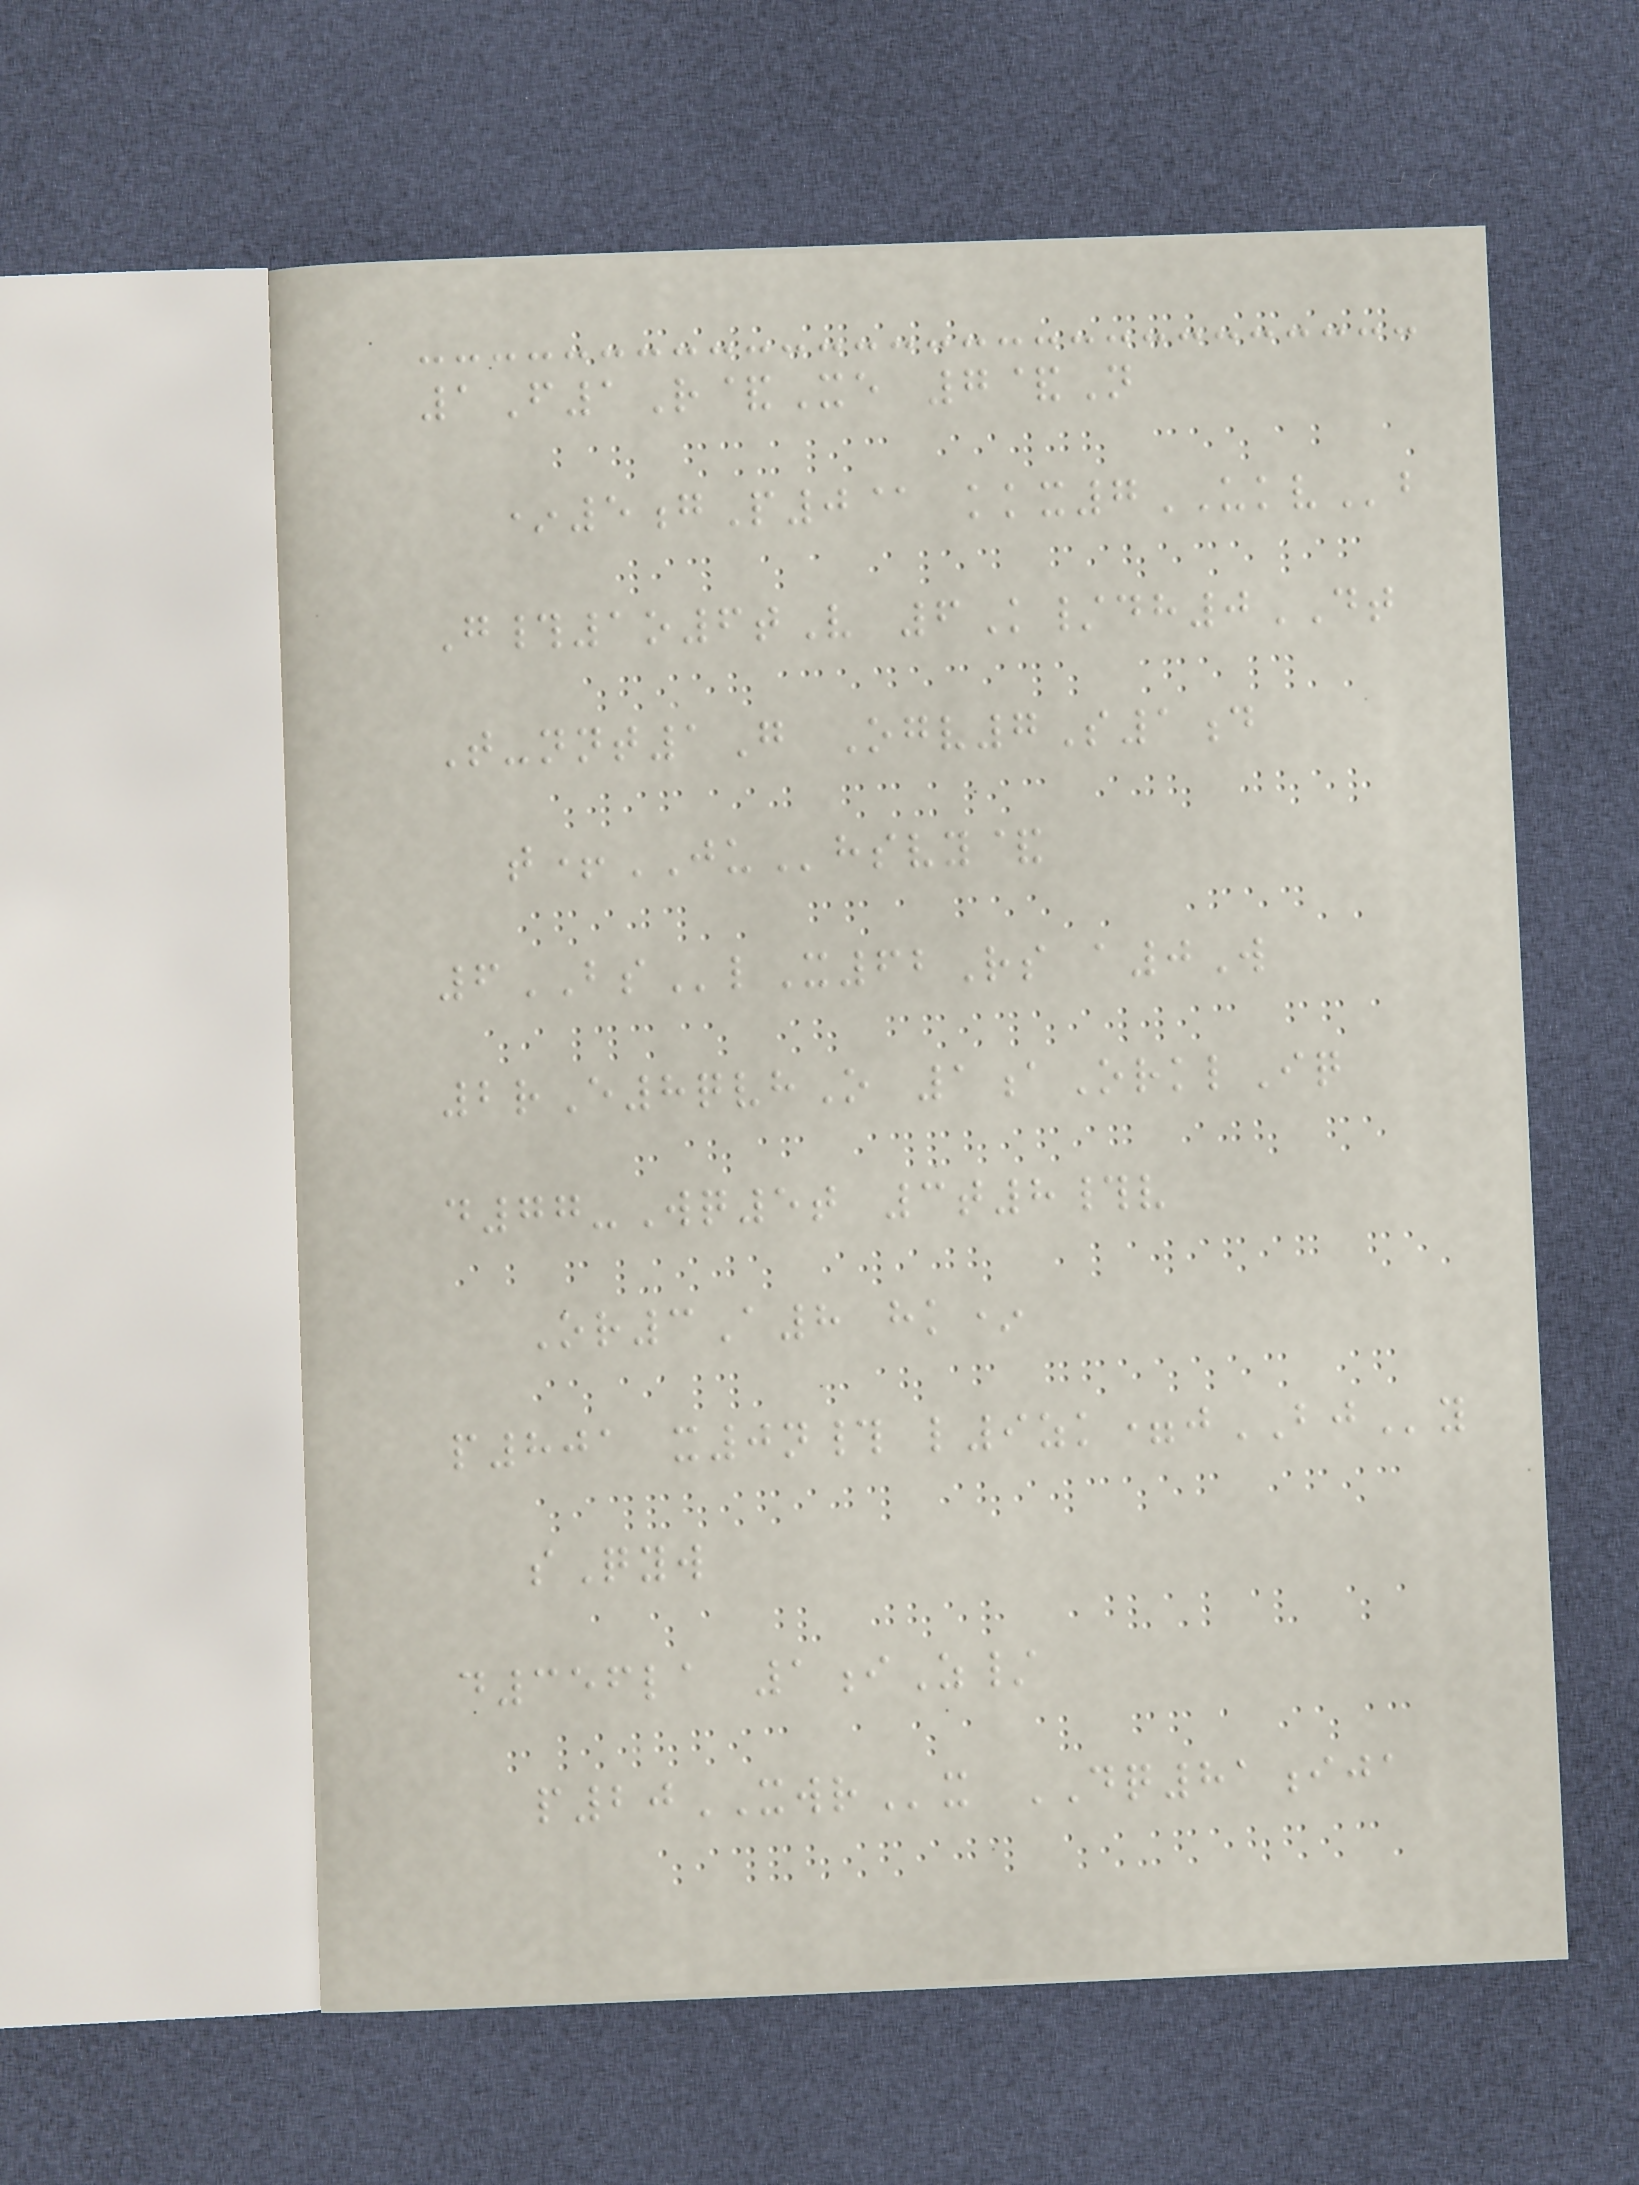1F1R&Xe 7&N
*5gP0@ kkx7UKVb
G#1o6tV 6K/dh0DT
T-nnt1G Ogv7S1d
t+JUhsvy&
6BSlX62Rs a0W
2rE8qvhO 1aOrklIq
d77-Wq5t 3t8#v
Or3A8 hk*
p801 x0n# l9zk=jBJy
sQyw
d356la 1iZ/
p20XWRx DQ81ija
